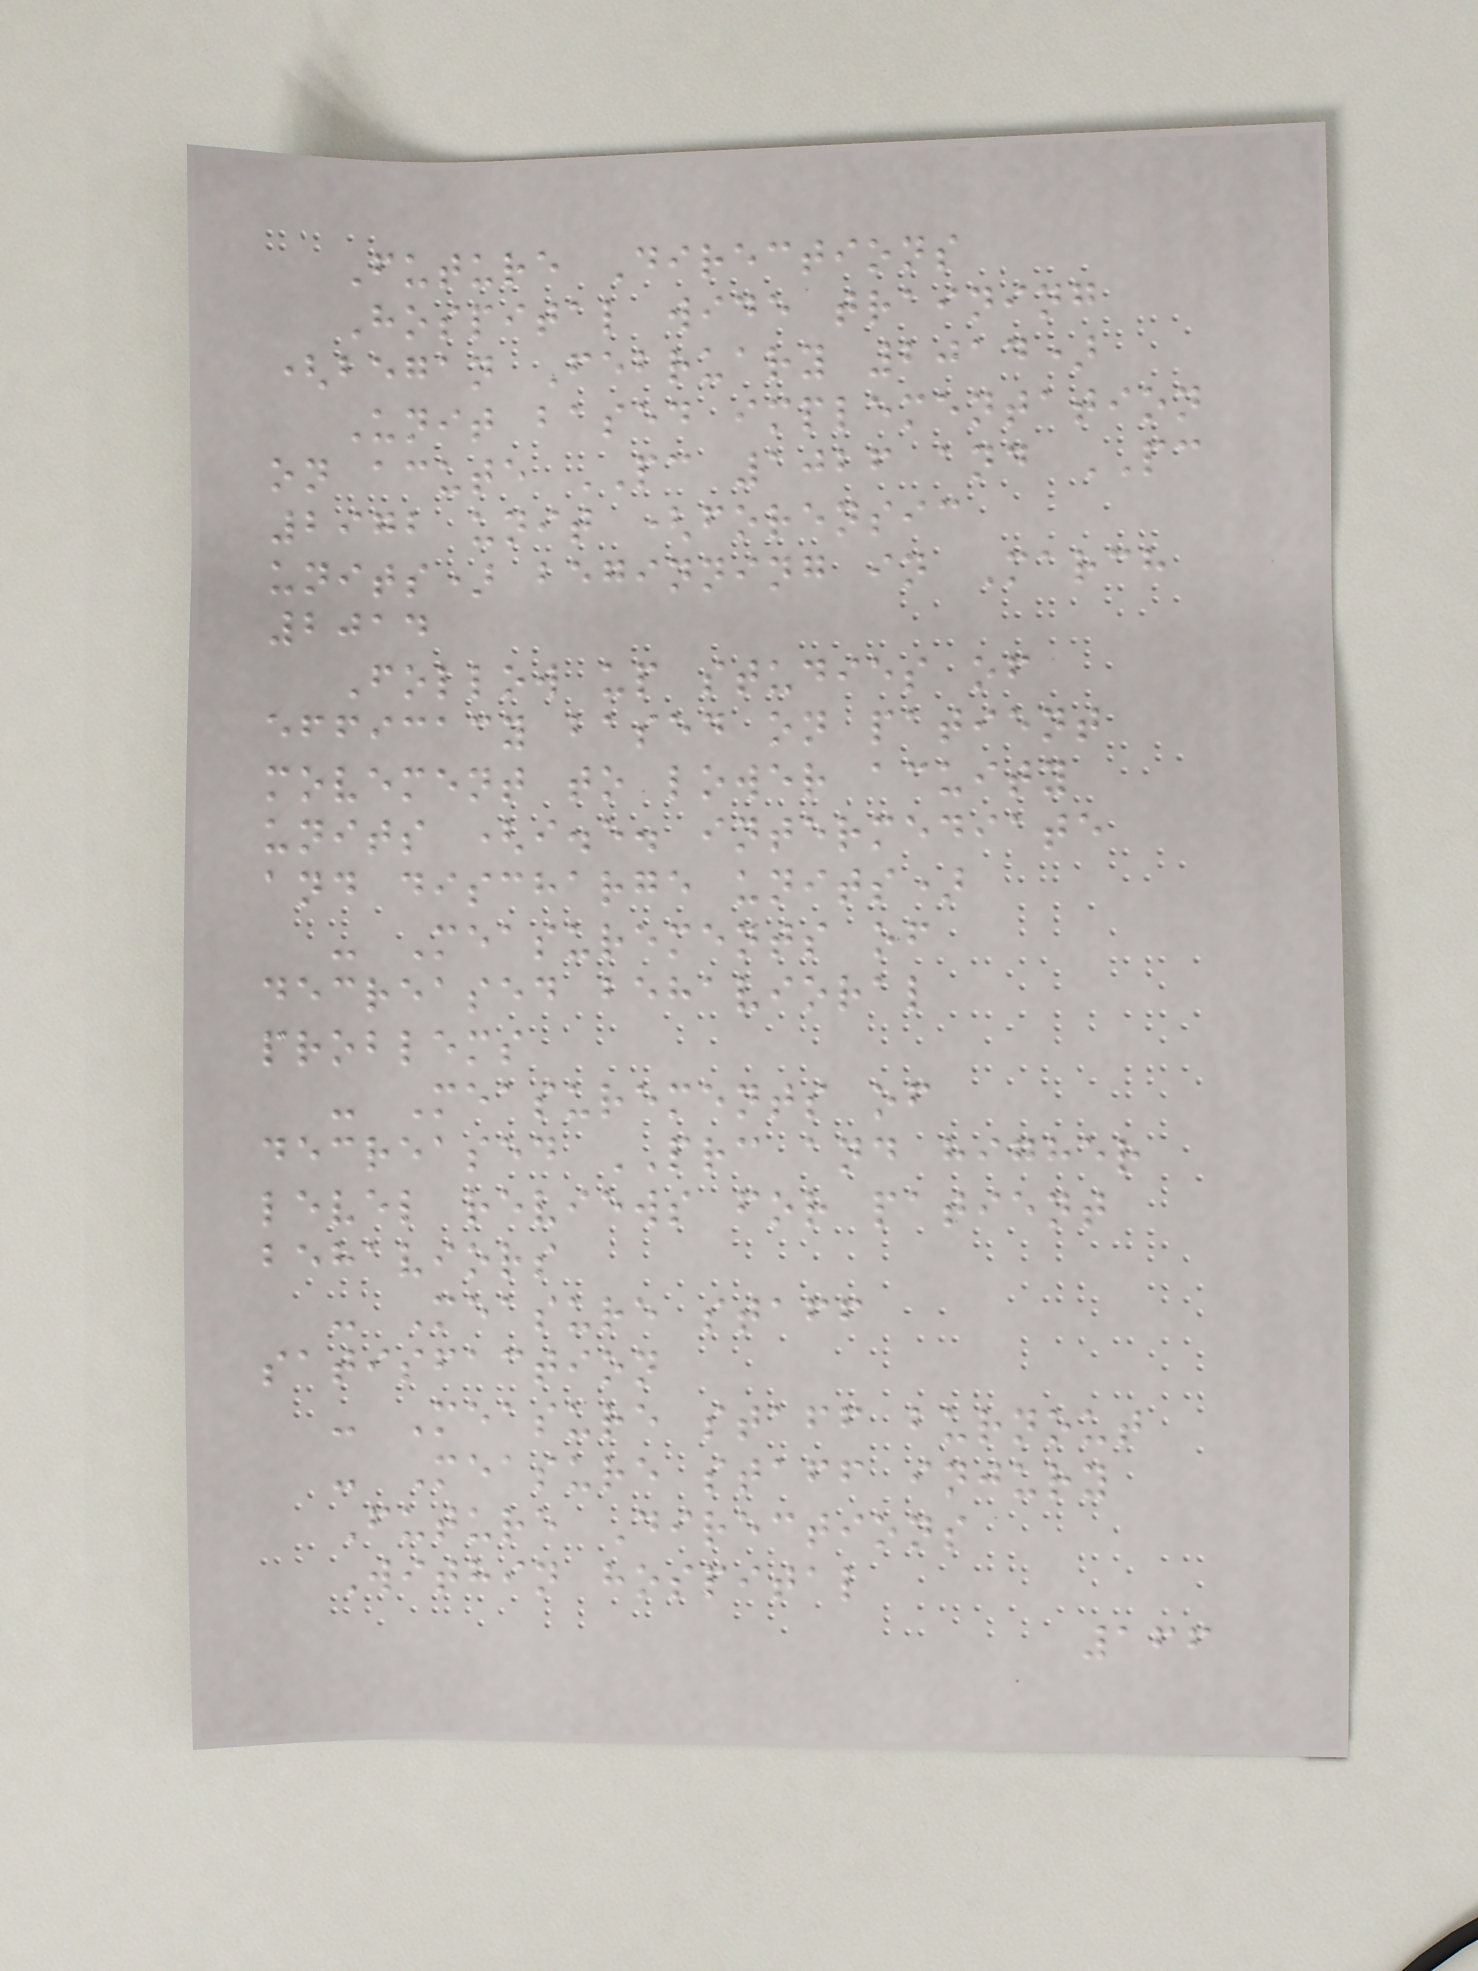Future Directions
Hospital wide training
(began February 2014)
Unit based implementation
on acute PC 1026 and PC
2972 unit (forensic
units) beginning in March
2014
Follow up studies of
efficacy based on patient
movement to lower acuity
units (i.e. intermediate
and discharge units)
- Measurements of
decreased behavioral
problems
- Measurements of
decreased PRC and higher
level reviews for patient
behaviors
- Measure staff
satisfaction
- Measure staff burnout
- Measure staff injury
Future Directions
Within hospital
166
